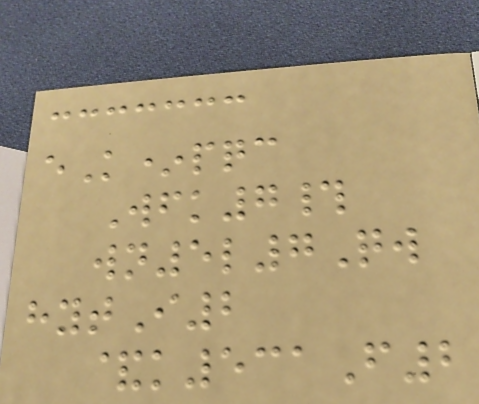eK*pqc
Wfk7#
wn5l7Qw
hytI2
&k531F2
